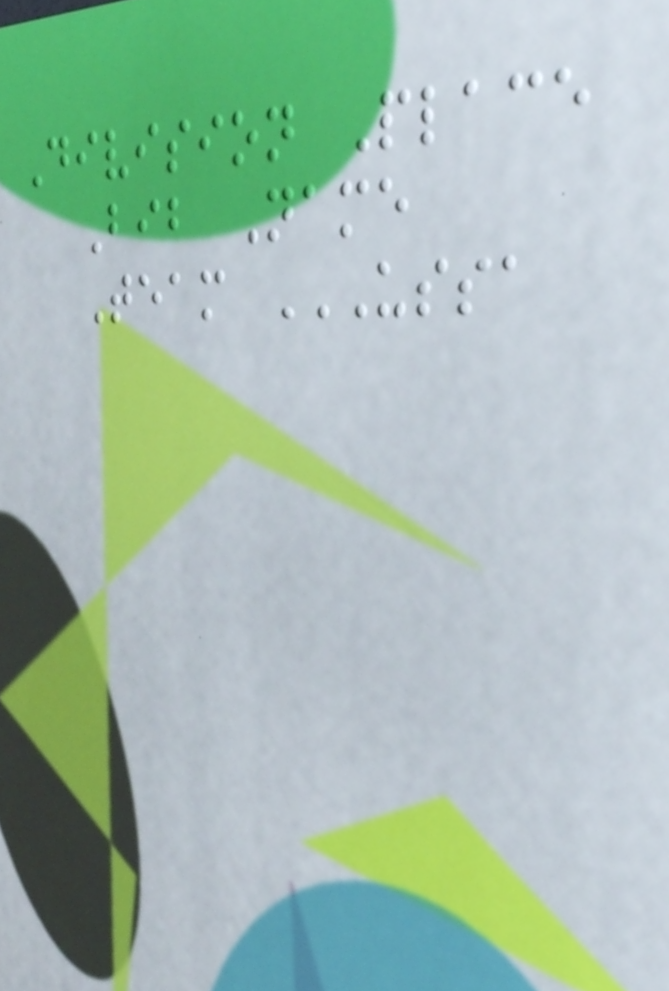Division Place
Bib Name
Team USSA
